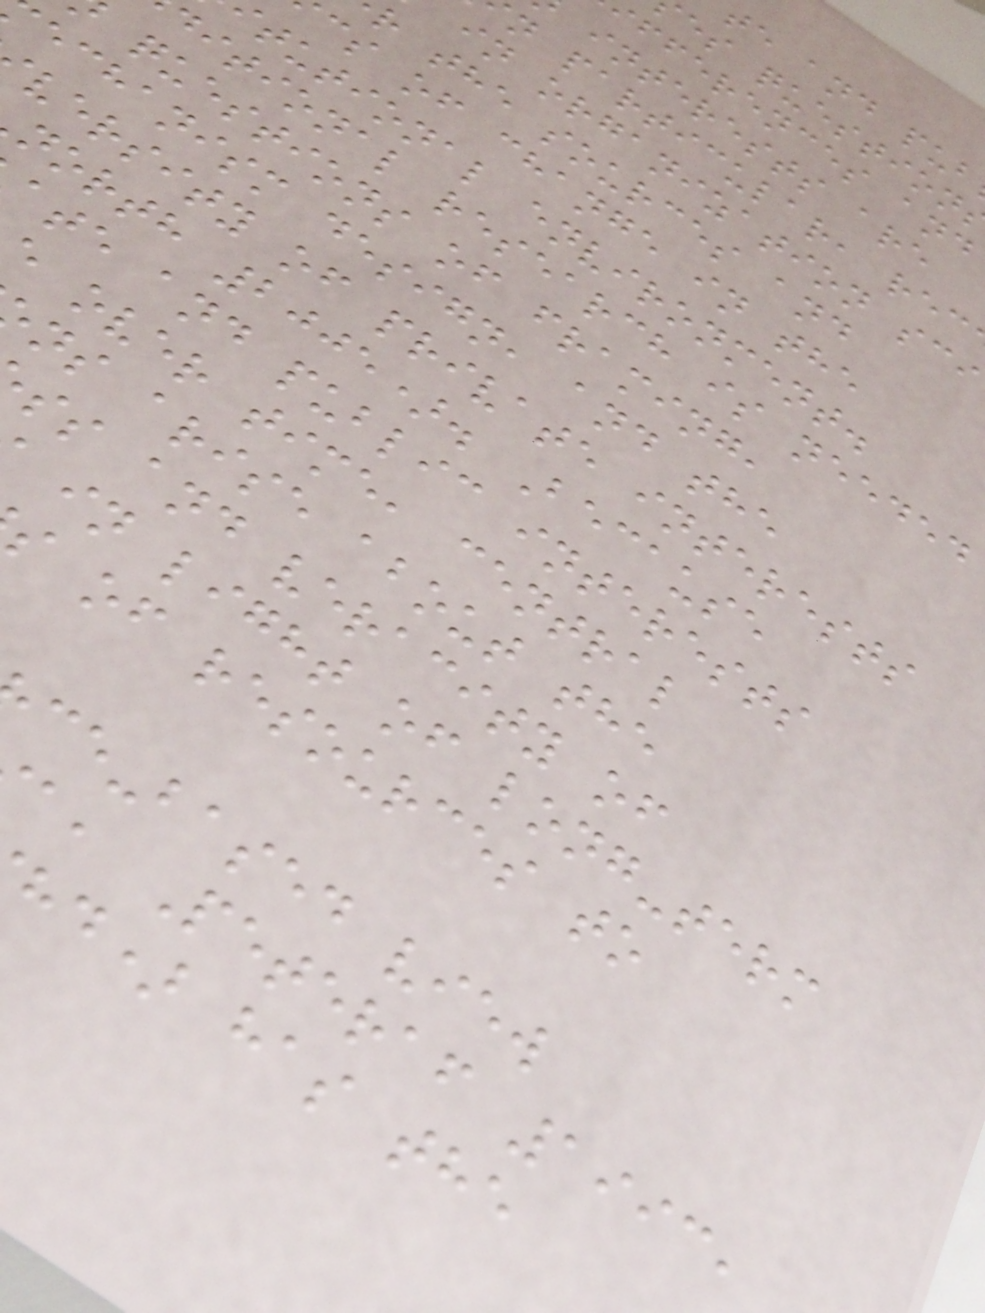te and pub
es question
ifferences and
interests are
n particular, rec
in organization sci
r the sources and
cs of change in the
tutional environment.
ditional research is needed
questions of framing,
echanism design, and the
versity of private interests
north 2005). Because
ate and public interests
over time, central
ns arise about the
ss and veracity of
in light of long-term
s of resources to
ce-based view
a, Peteraf 1993,
hd) has the
